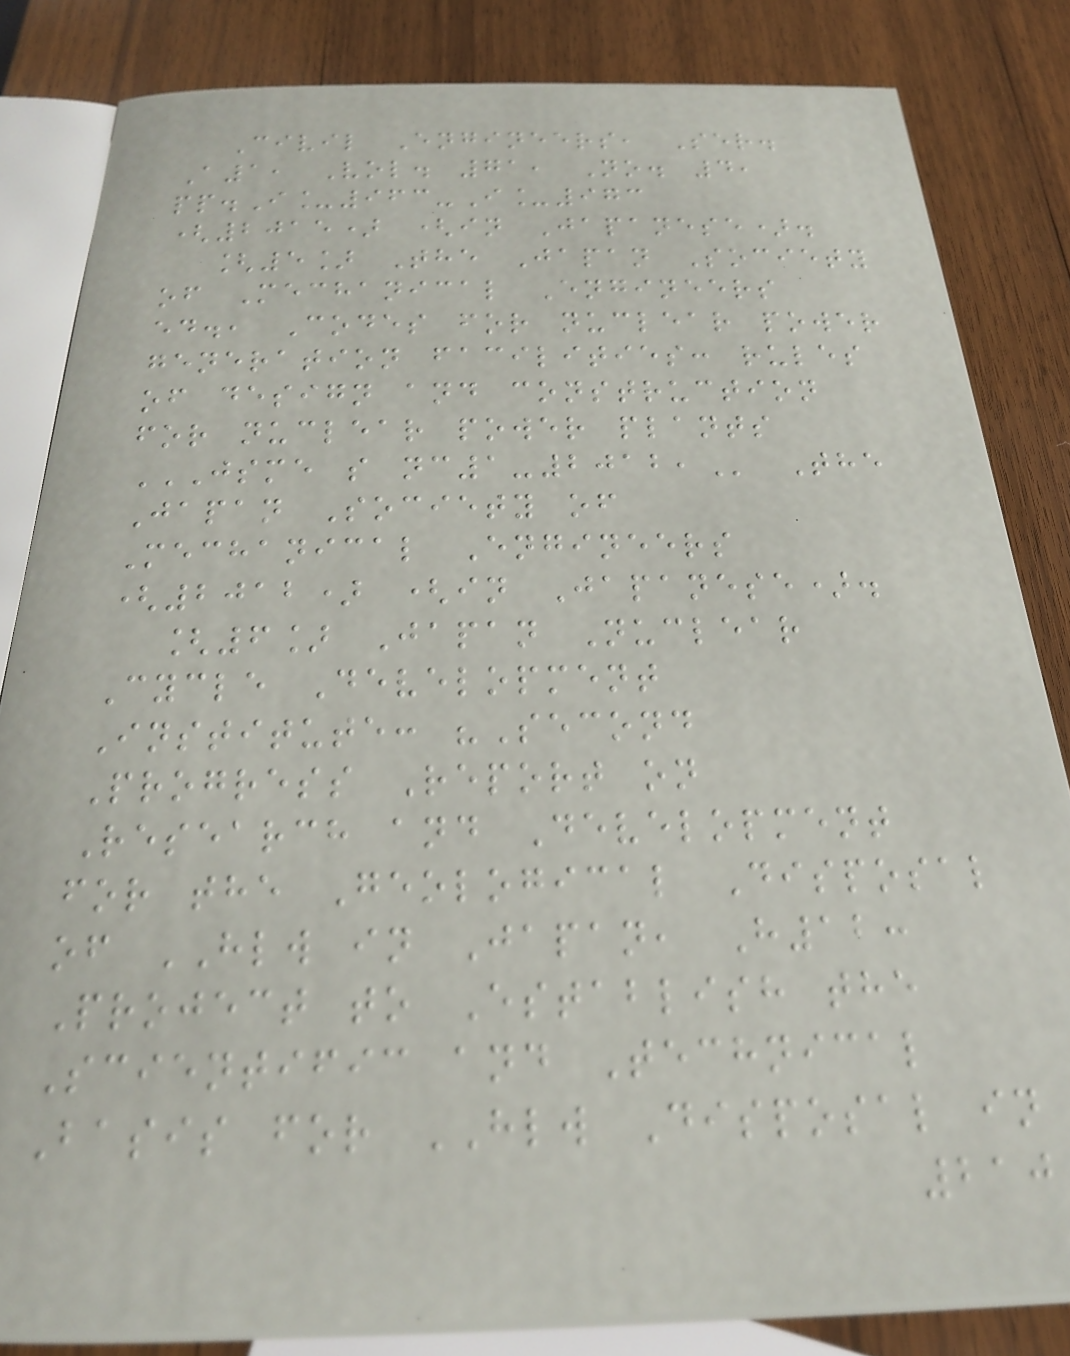Civil Engineers, Ser.
A1, Vol. 71, No. 4,
pp.I_963-I_973
(2015) (in Japanese).
[5] The Japan Society
of Mechanical Engineers
ed., Codes for nuclear power
generation facilities: rules
of design and construction
for nuclear power plants
JSME S NC1-2012, The
Japan Society of
Mechanical Engineers
(2012) (in Japanese).
[6] Japan Nuclear
Cycle Development
Institute: "Second
Progress Report on
Research and Development
for the Geological Disposal
of HLW in Japan, H12:
Project to Establish the
Scientific and Technical
Basis for HLW Disposal in
210
